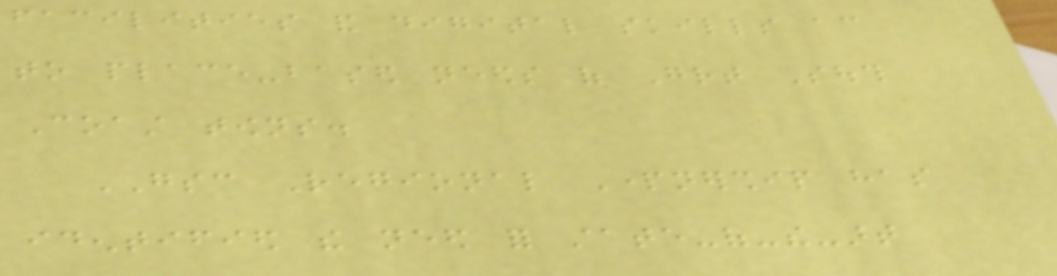facilities and digital skills according
to place-based needs of Great South
Coast towns.
GSC Regional Partnership has
identified the need for state-of-the-art
